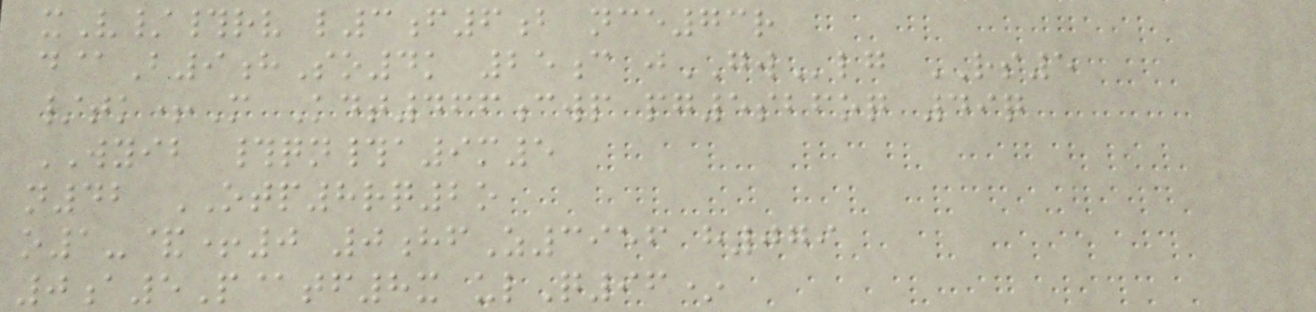xV/#rv l3f6b nce73r
d@B9hSo4k 25c jGWlg RS5
/tk+M Kdt466cwp pg5sbfoq 49q
WYIB #qn#a9m5
n42 OTP8rq2o
o1-&+0 0hfZ3956 h079
0a5P@tf8x ulQ96*
